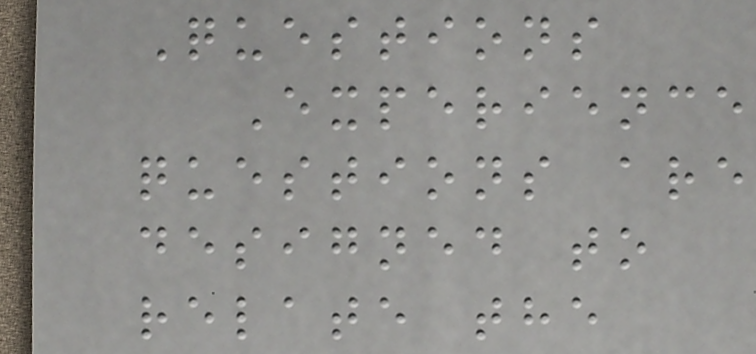Questions
Experience
questions are
designed to
relate the
